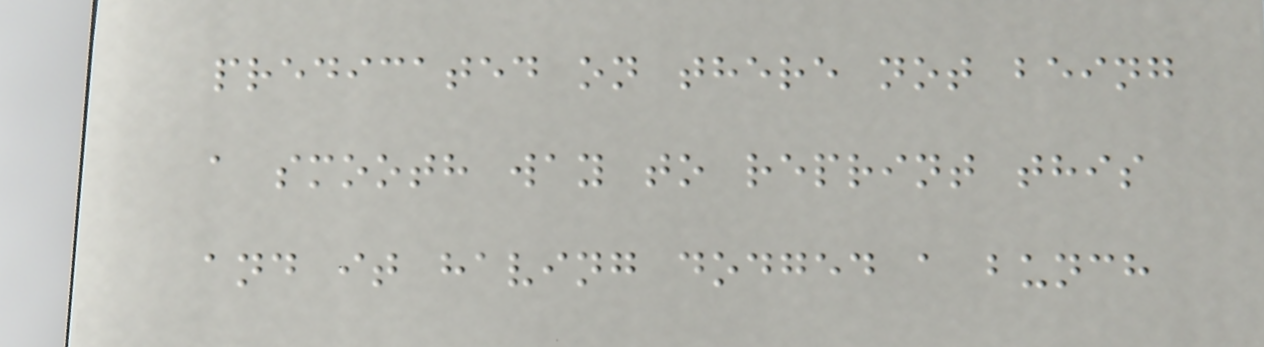predicated on there not being
a smooth way to reprint this
and it having dodged a bunch
